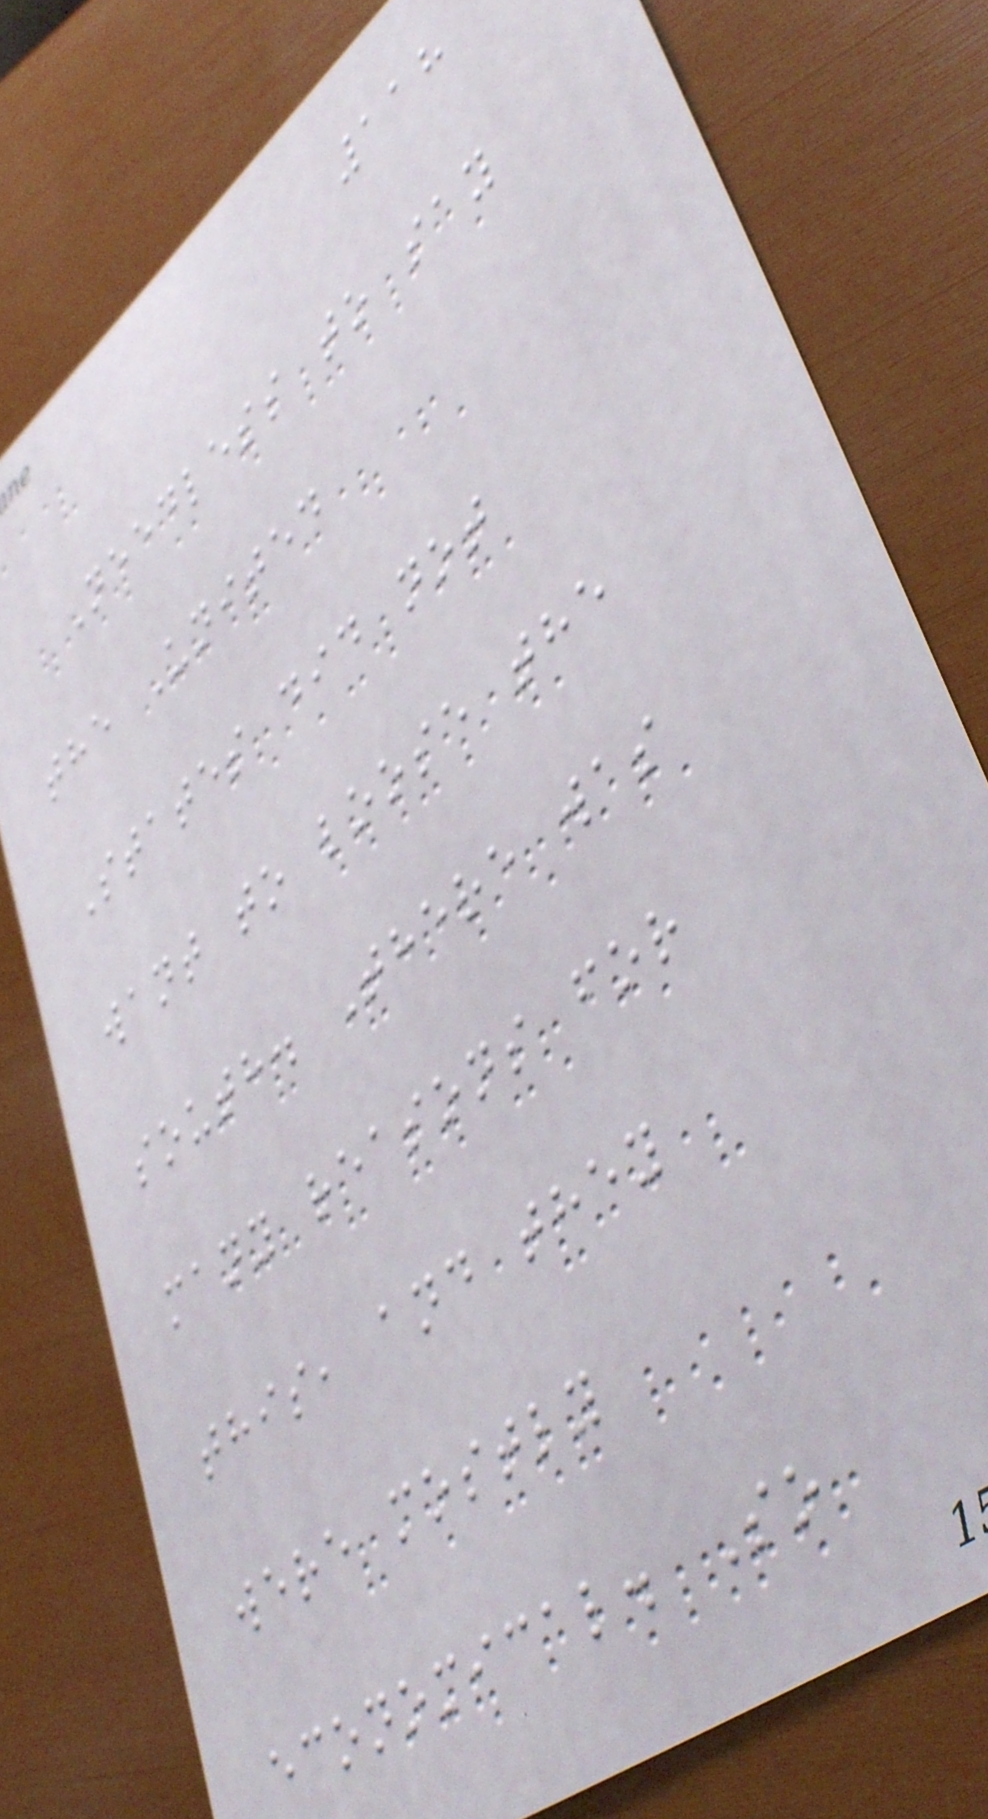118
Needless to say
the United
States did not
want to loose the
south. There was
many reasons for
this, and they
were mostly
economical. So
